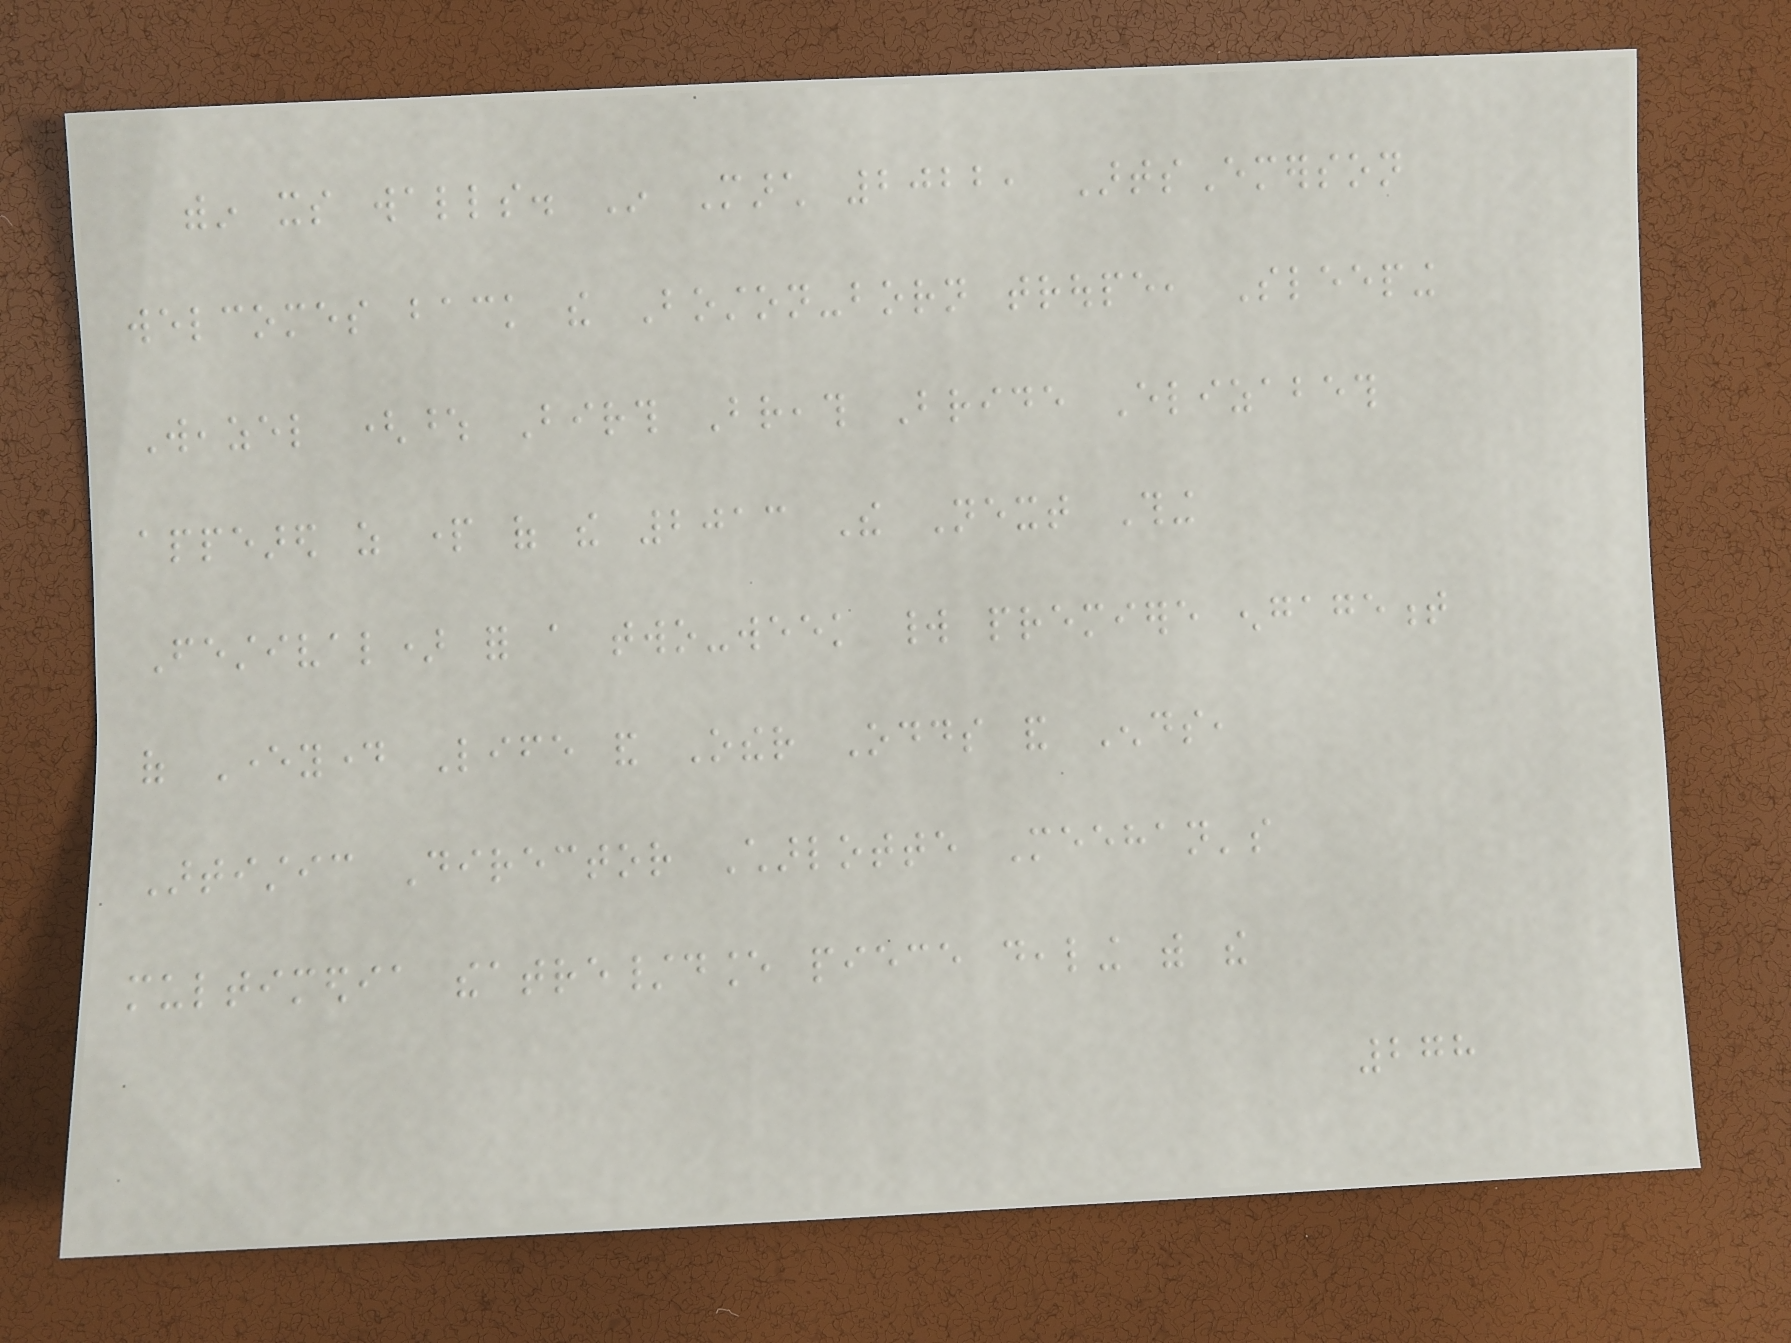within its walls. In March 2022, ArtsEmerson
welcomes back the Boston-born troupe, Sleeping
Weazel (whose Birth Breath Bride Elizabeth
appeared as part of the 2013 The Next Thing
Festival) for a two-week world premiere engagement
of Everyday Life and Other Odds and Ends,
Artistic Director Charlotte Meehan's
multimedia theatre/dance piece dealing with the
278
